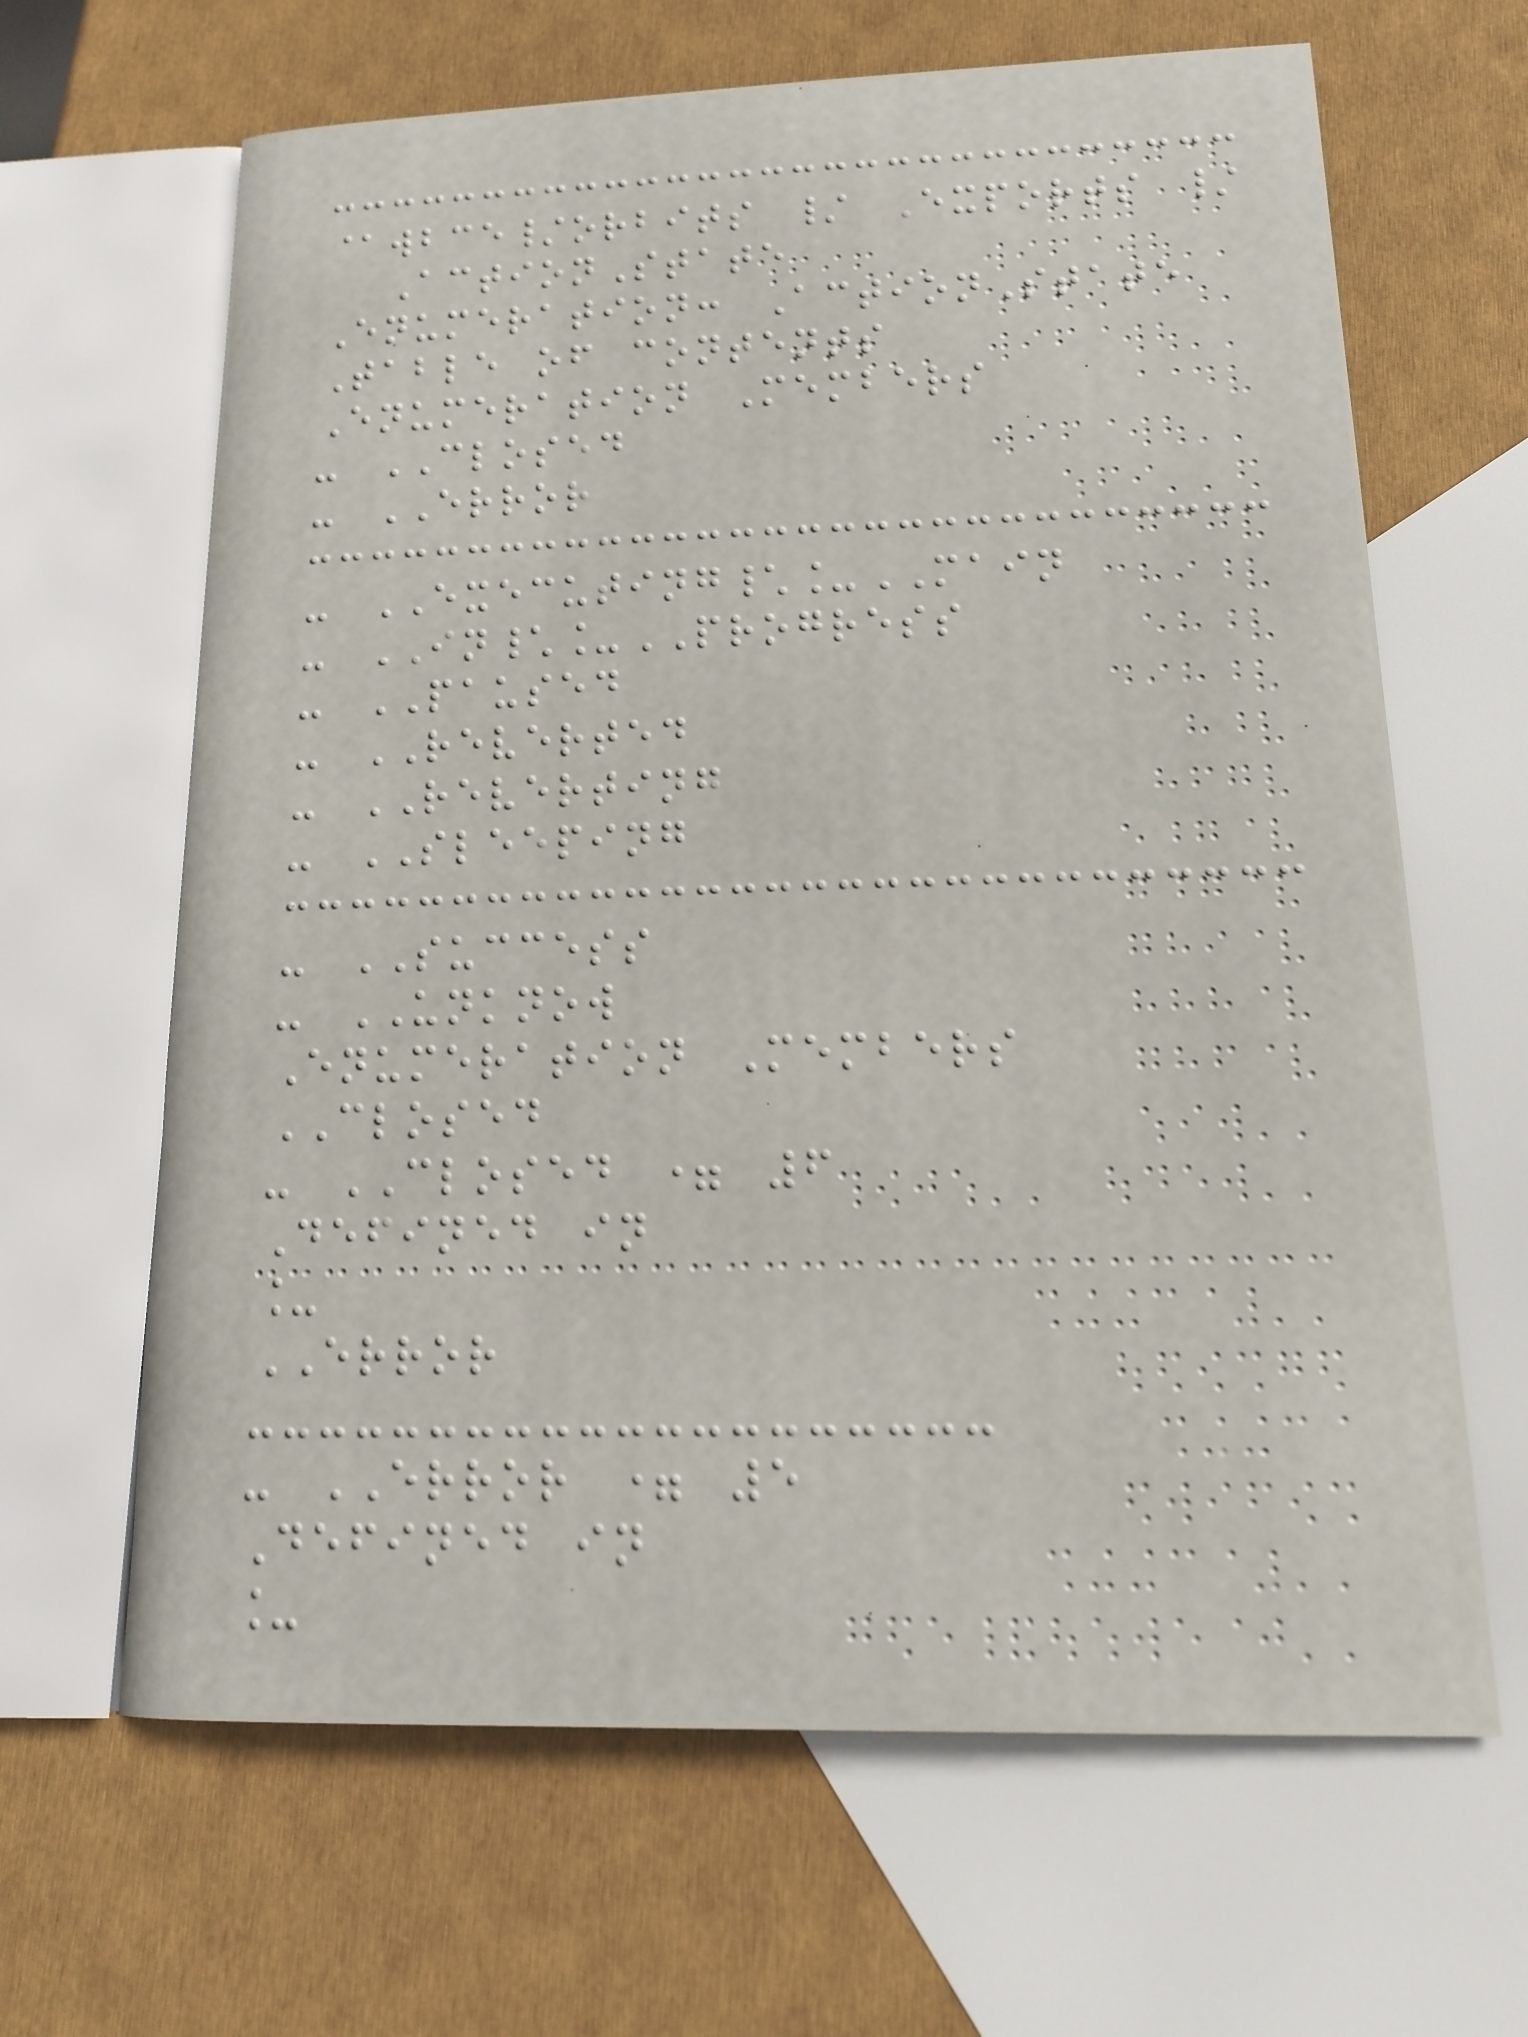@wbce/orbits / Exports /
ActionState
Enumeration: ActionState
Table of contents
Enumeration Members
- CLOSED
- ERROR
- EXECUTING\_MAIN
- IN\_PROGRESS
- PAUSED
- REVERTED
- REVERTING
- SLEEPING
- SUCCESS
- UNKNOW
Enumeration Members
CLOSED
- CLOSED = 6
Defined in
_
ERROR
- ERROR = 5
Defined in
_
